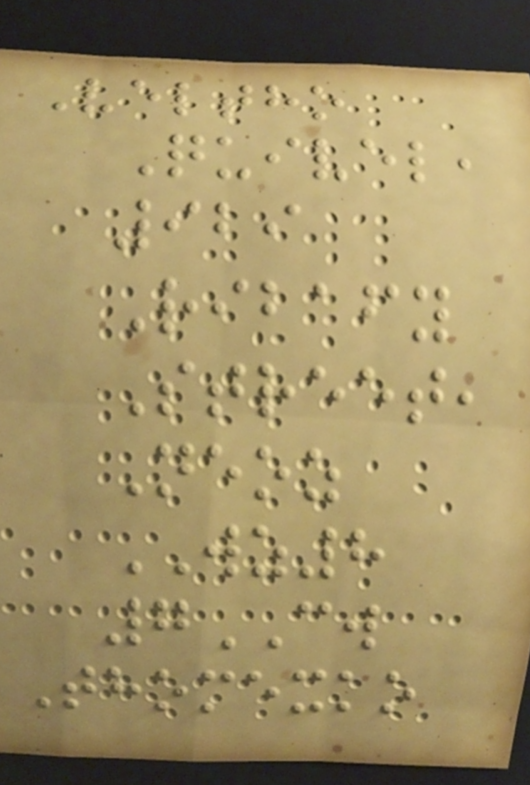Veltho
Quivel,
929
Ribafy
Street,
Neoz
WZ8
7CW
Thomexko
